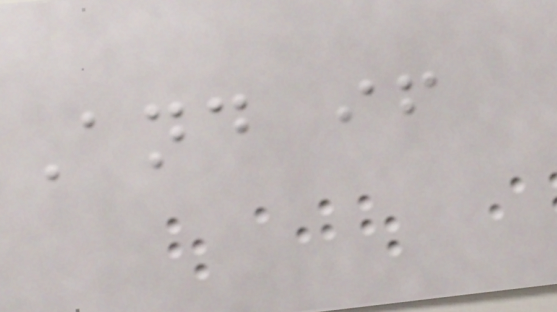And if
